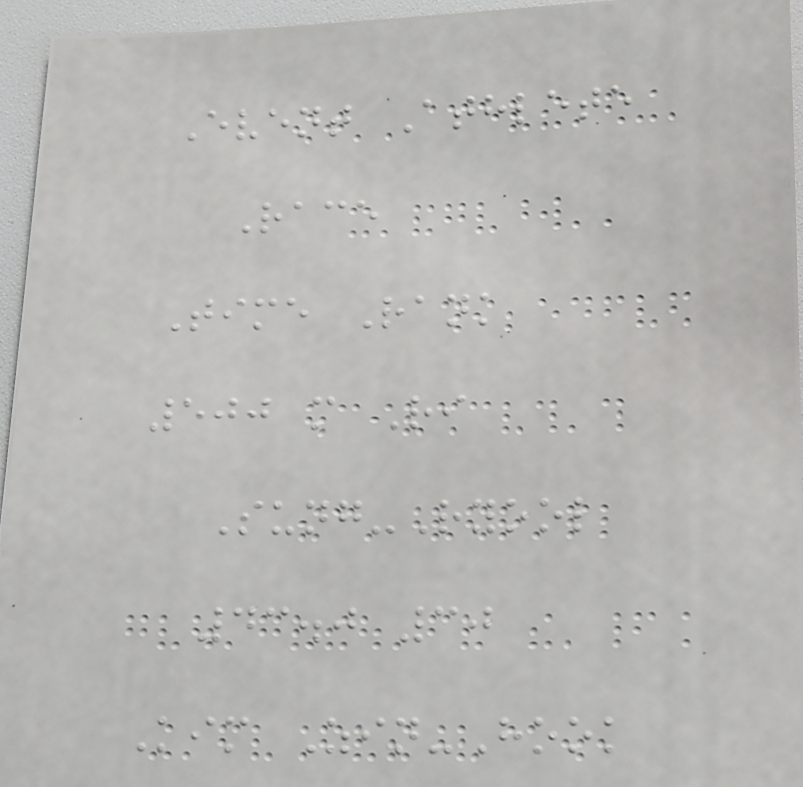Event Athlete
Race
Time Rank
500 m Ri
Sung-Ryool
43.0 30
Kim Zin-Hook
